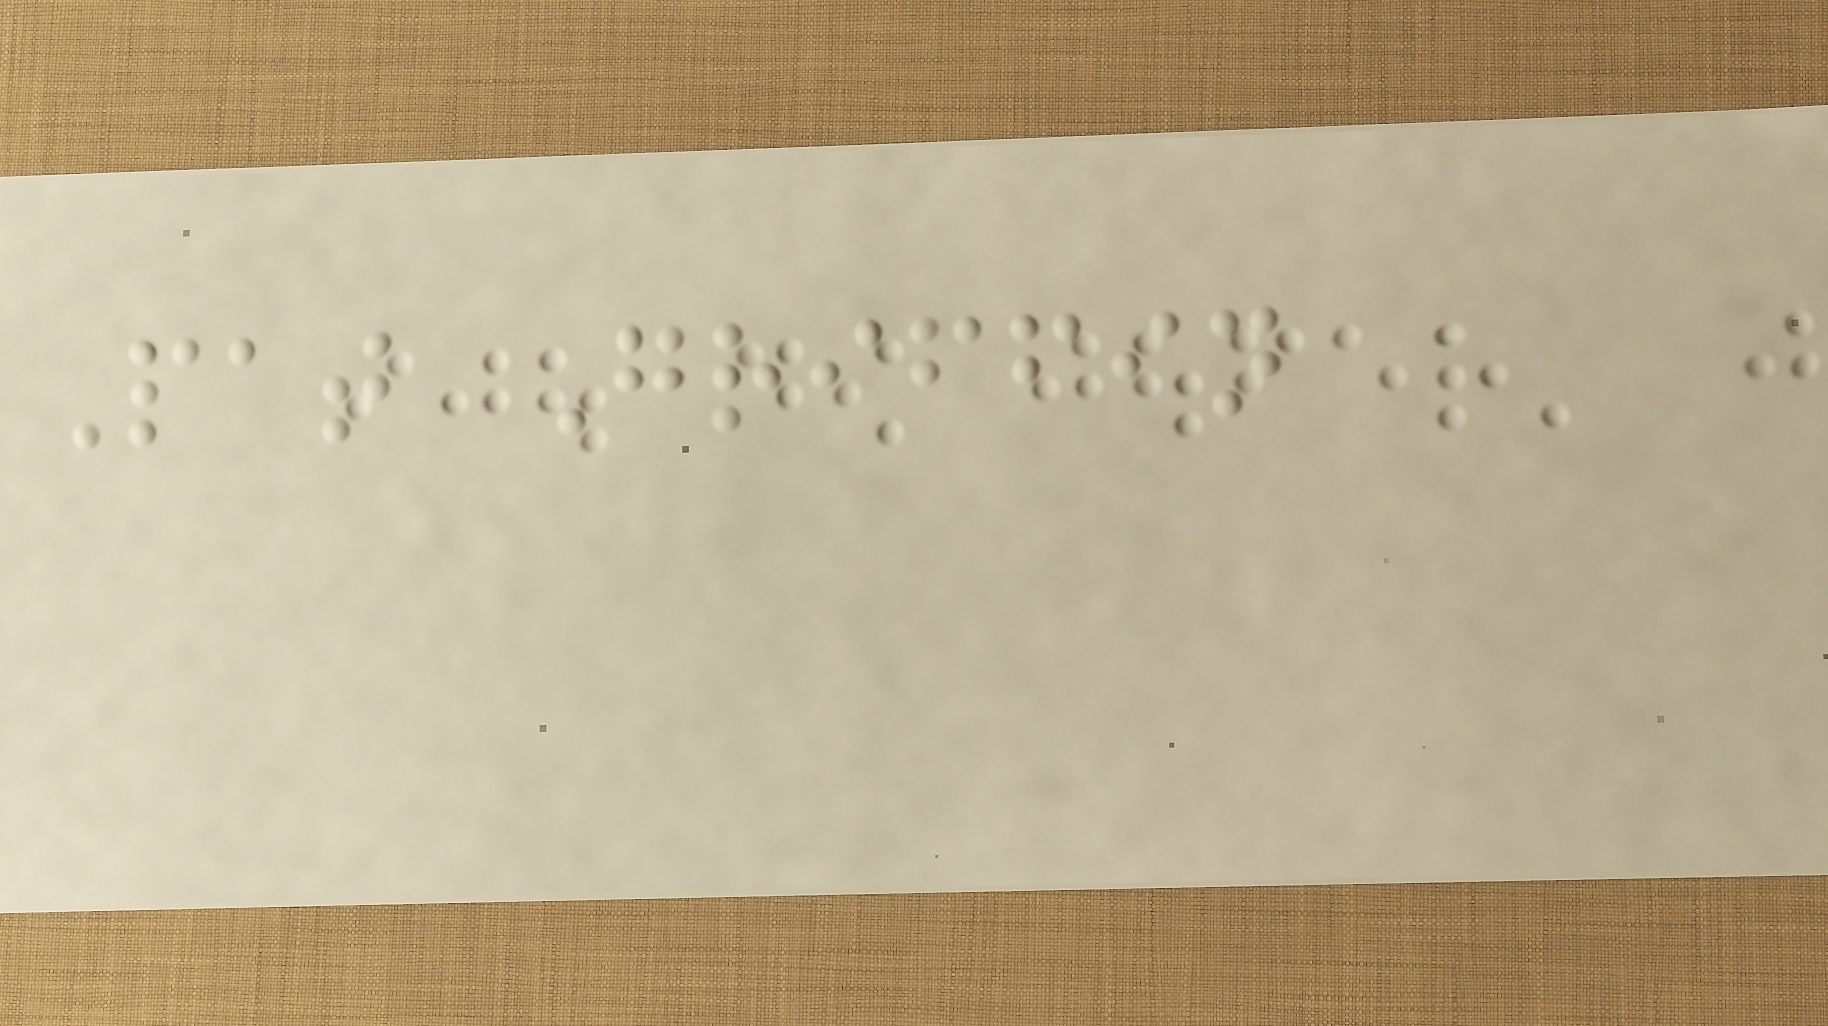Pat Griffin
